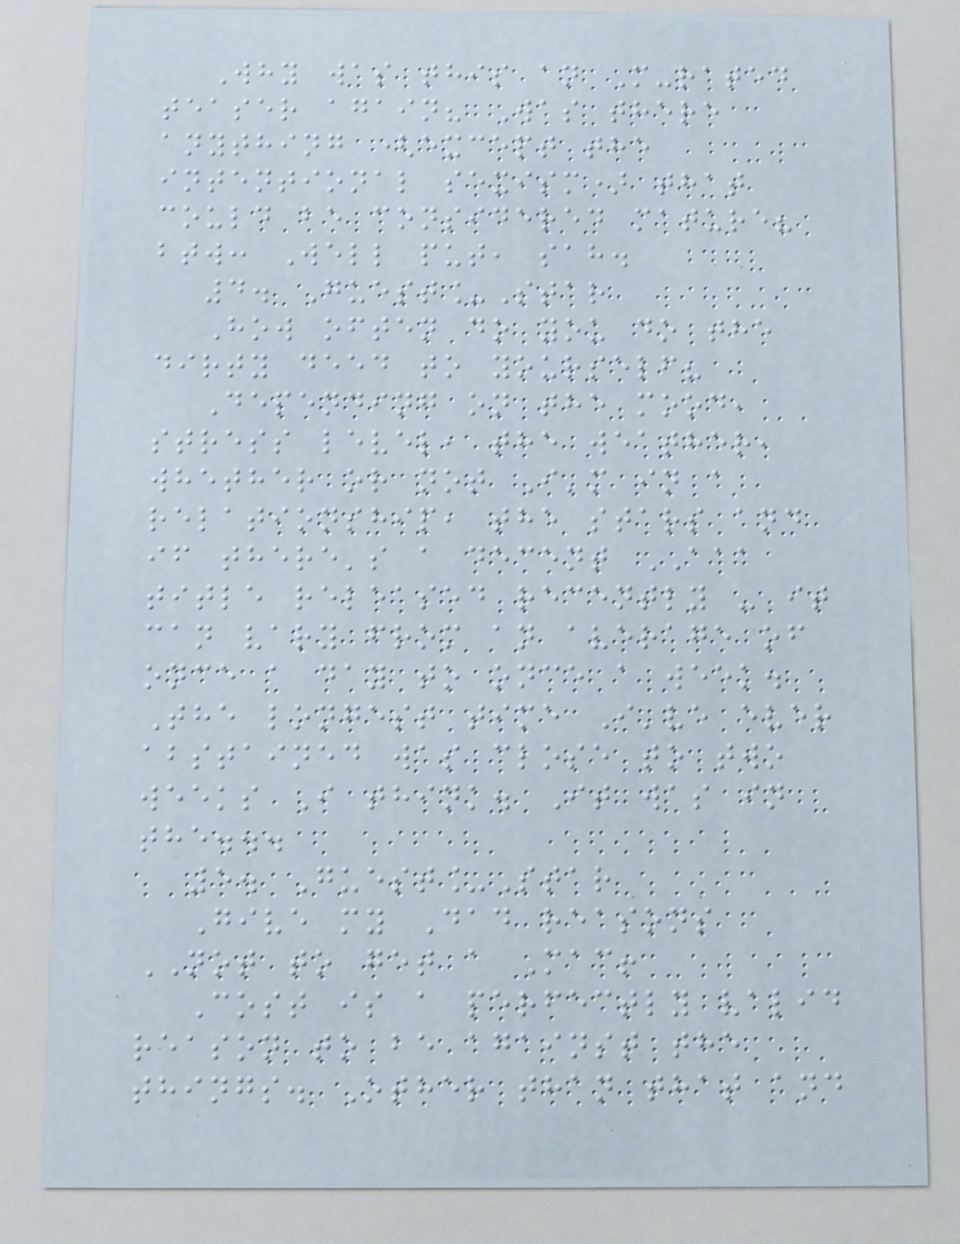Why was this an M-rated
teaser again? Was there
anything (except the
intentional sexism) that
could be considered mature?
btw: Well put, sah.
4. Guest_Star
How often do you do the
dirty deed to yourself?
Depending on the mood,
stress level, the weather,
whether or not I'm in a
relationship, the stars and
if there's a decent AAA
title released recently - it
can vary from an average of
once a day to once a week.
The longest time I've ever
abstained was close to two
weeks I think. It was in
the...
5. Guest_Star
Give my Dad reasons
NOT to get a Mac!
Cost is a perfectly valid
reason to be against the
things. Other than that and
